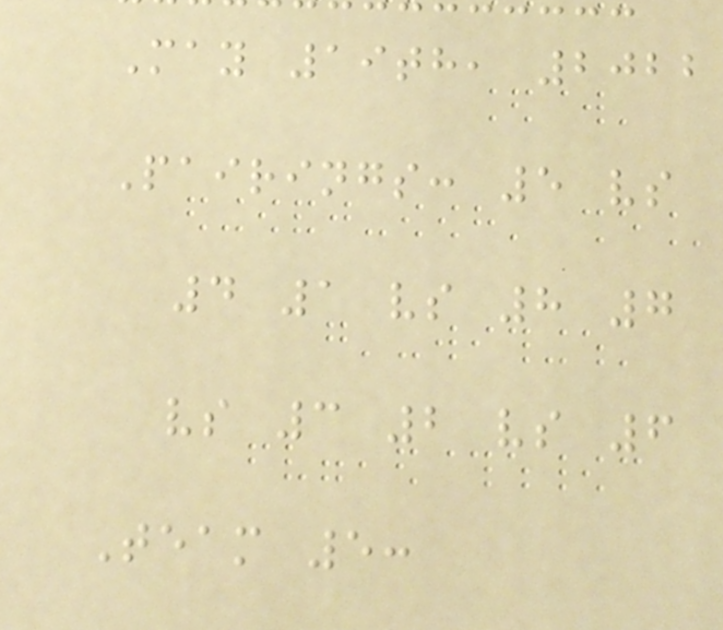May 19th, 2022
Pairings: 5 vs
4 1 vs 8 7
vs 3 2 vs 6
Team 5:
